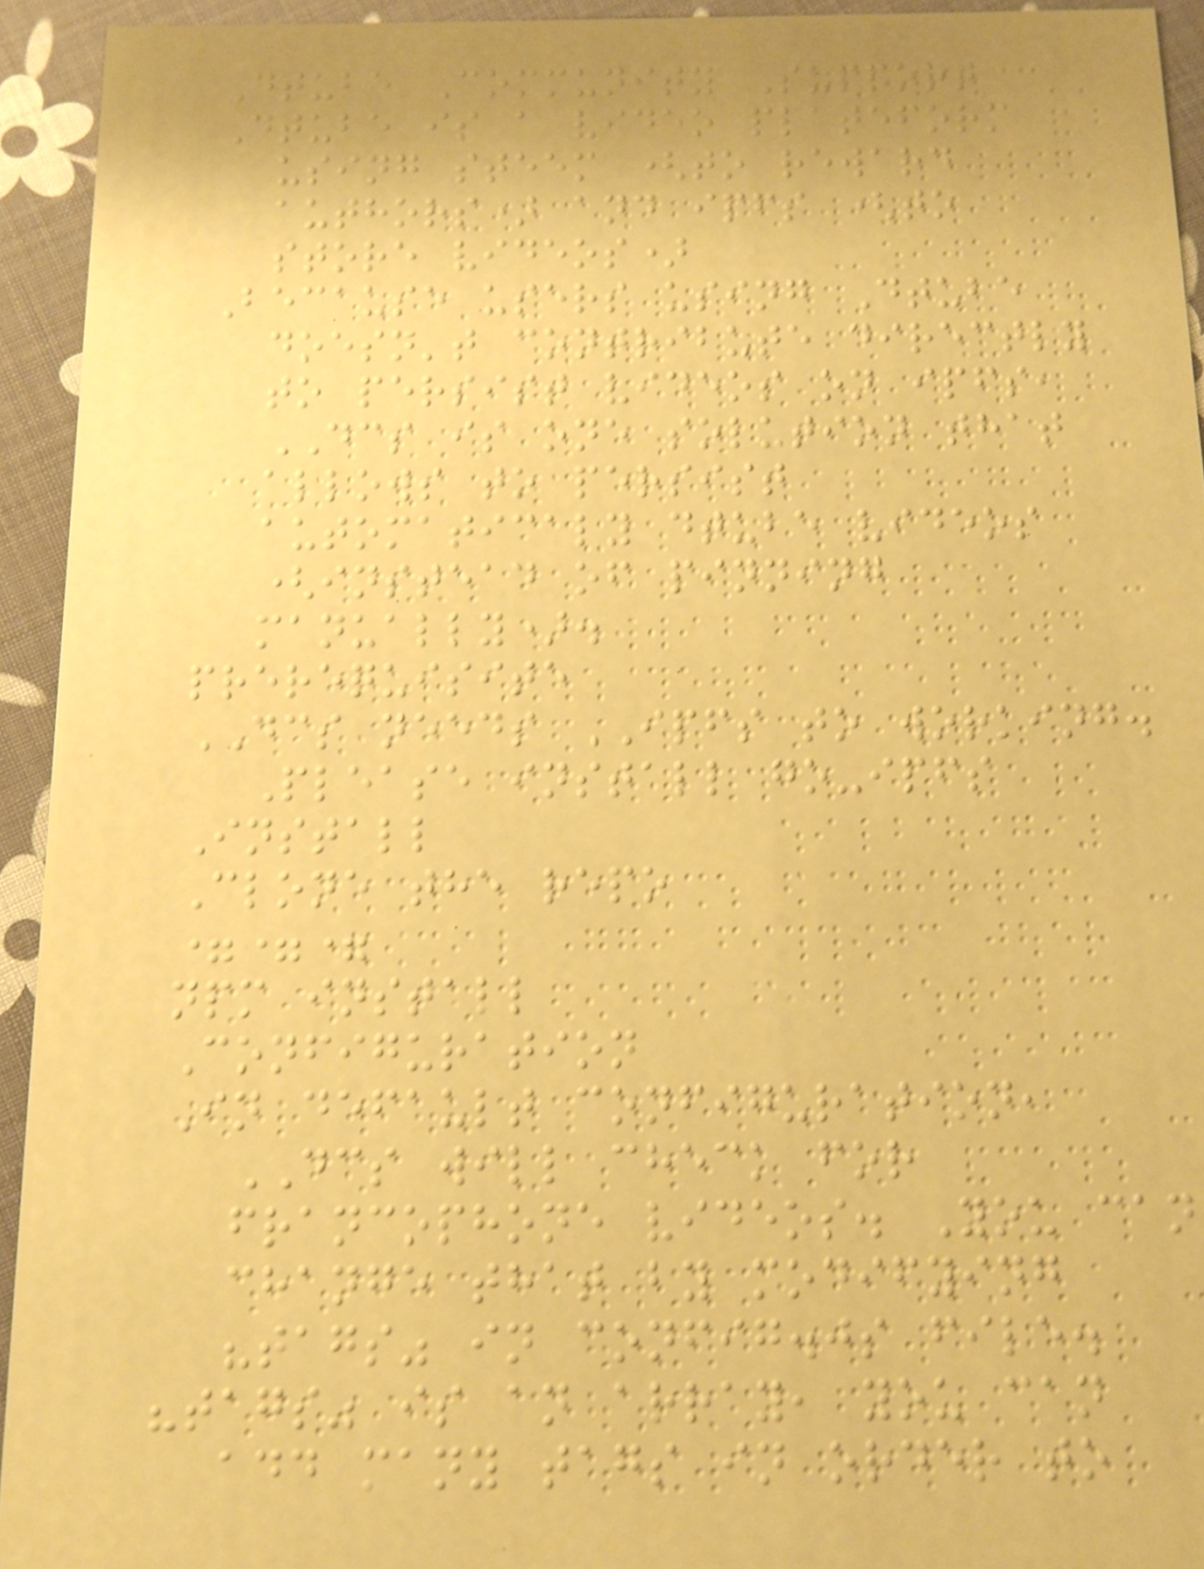Dtube Community Support
Dtube is a video plateform
using steem (to reward
authors) and ipfs (to
store videos)
Because users using Dtube
doesn't contribute directly
to persist videos on ipfs,
DCS is one solution that
allows to persist
automaticaly dtube videos
(instead of pinning
manually).
prerequisite
DCS needs IPFS to working.
Please install go-ipfs
Install
Clone the repo
===
npm install
Configuration
In default configuration,
DCS will check for
francophone videos. You can
change that by modifying
"tags" in config.js file.
"tags" is an array, you can
add many tags in order to
